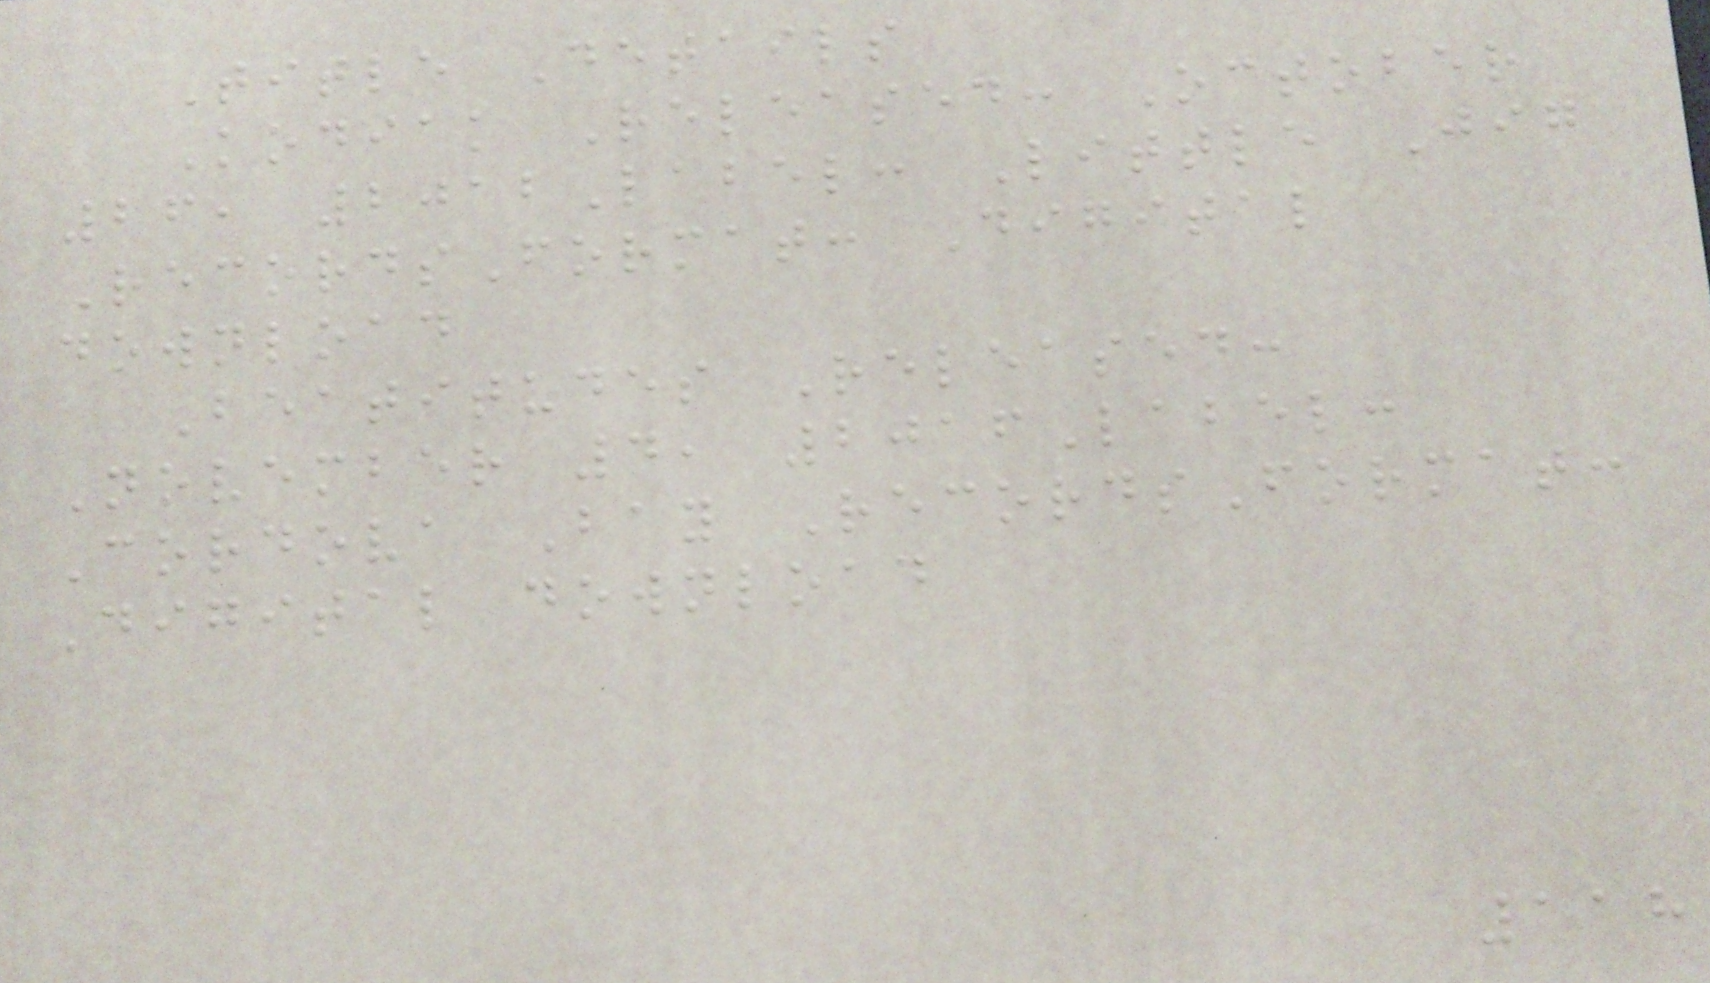Title Details
Kodiak Released: October
26, 2012Label: Little Jig
RecordsFormat: Digital
download
Beatitudes Released:
November 4, 2016Label:
Cordova Bay RecordsFormat:
Digital download
118
